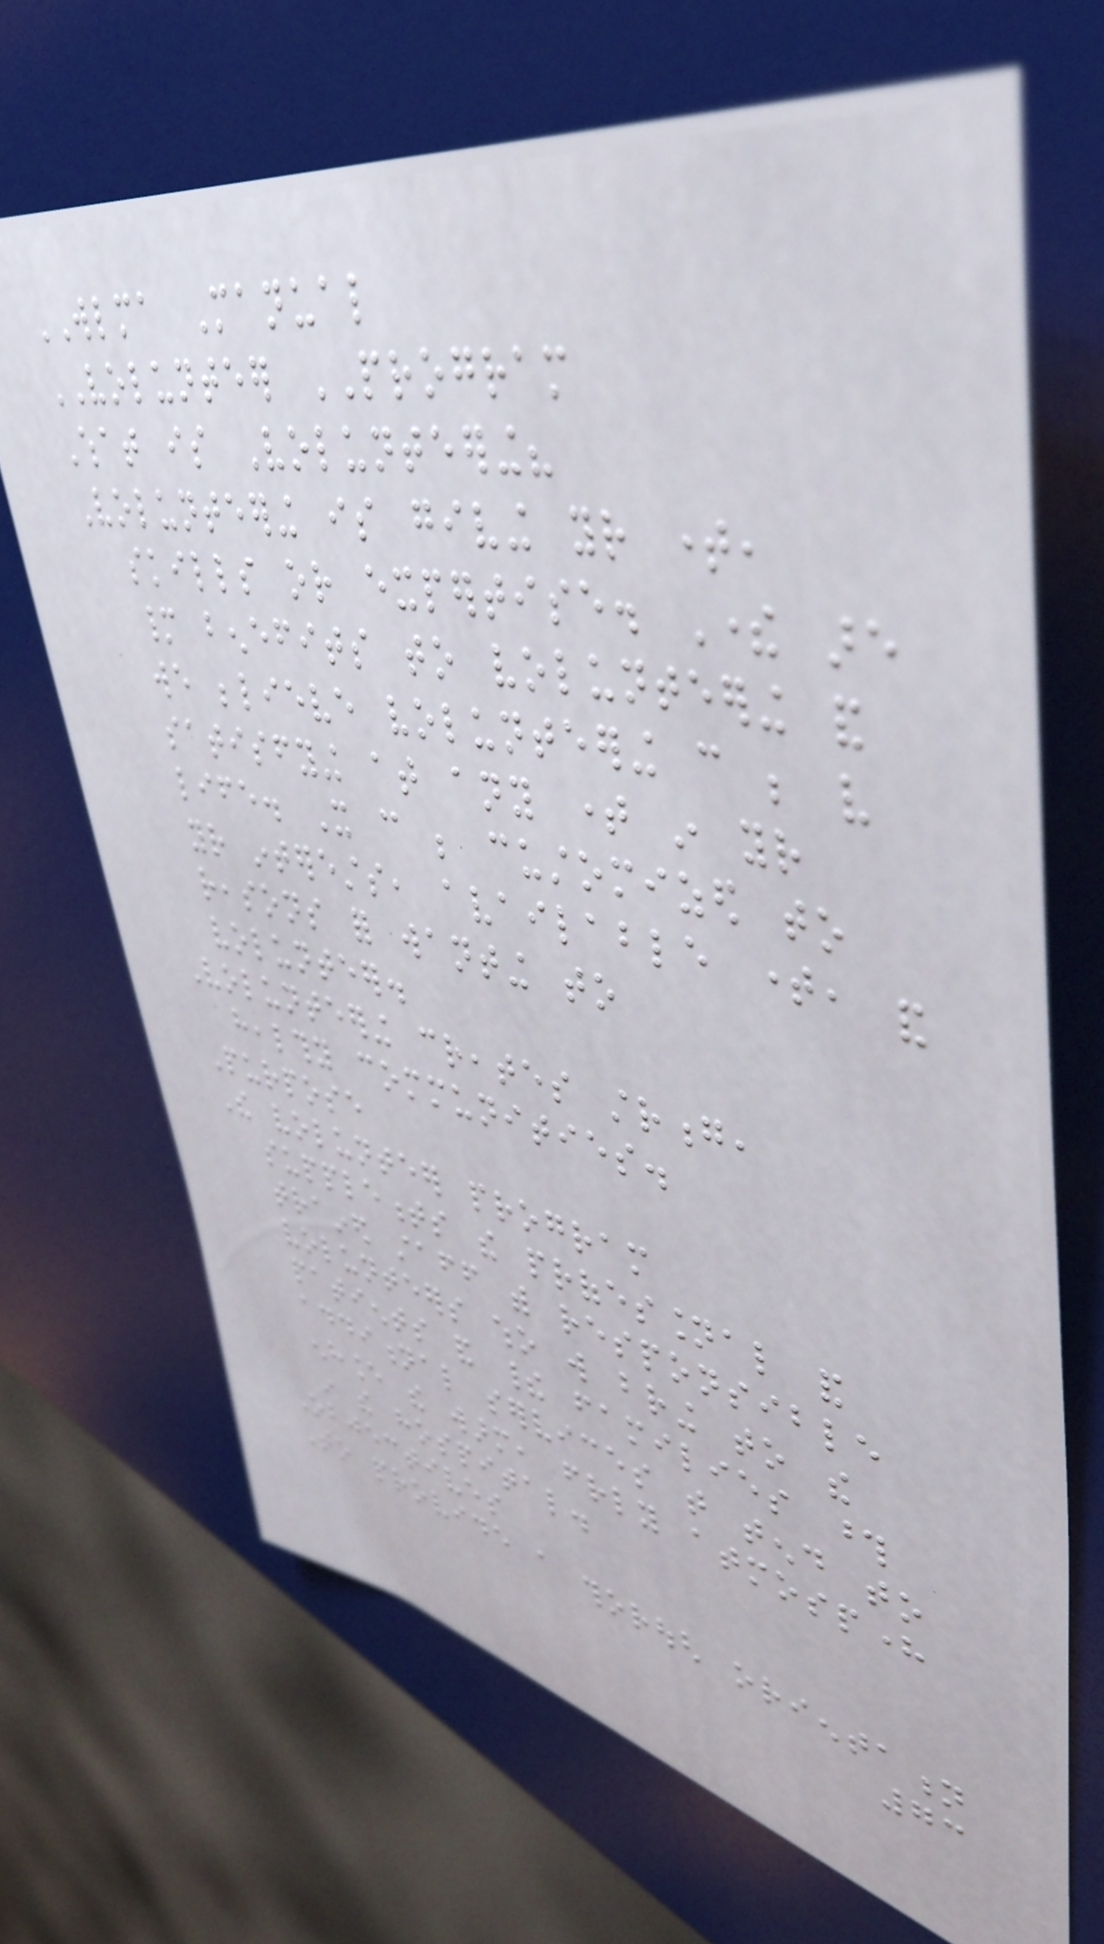WLMA Manual
VOLUNTEER PROGRAM
What is Volunteering?
Volunteering is giving your time,
skills or expertise. There are
many benefits to volunteering and
we believe volunteering can be very
satisfying at any time in your
life. It can be customized to
your interests, available time, and
reasons for wanting to
volunteer.
Volunteering creates strong,
healthy communities.
Purpose
The volunteer program
supplements the professional and
trained staff with responsible
volunteers who will bring to the
patients and their families those
additional services that tend to
enhance the warm, friendly atmosphere
in the hospital.
Objectives
To provide a thorough orientation
73
